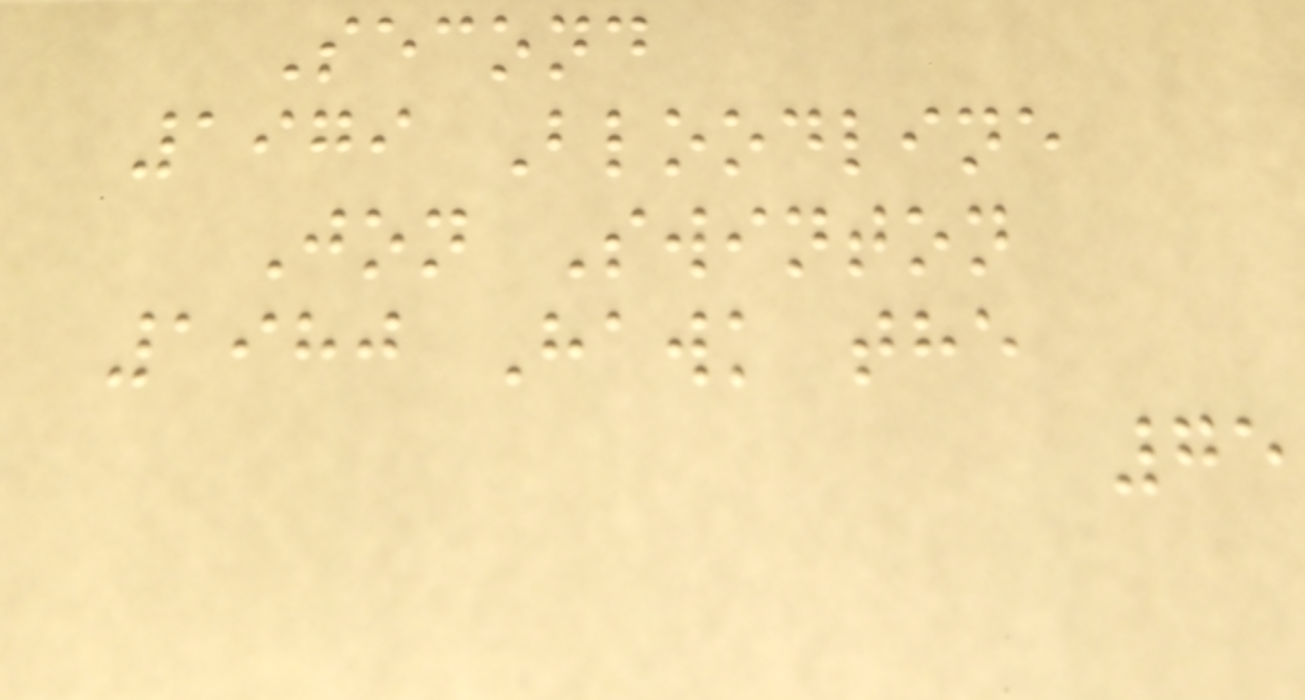Second
1979 Bloodline
Jon Swinton
1980 Hawk the
75
